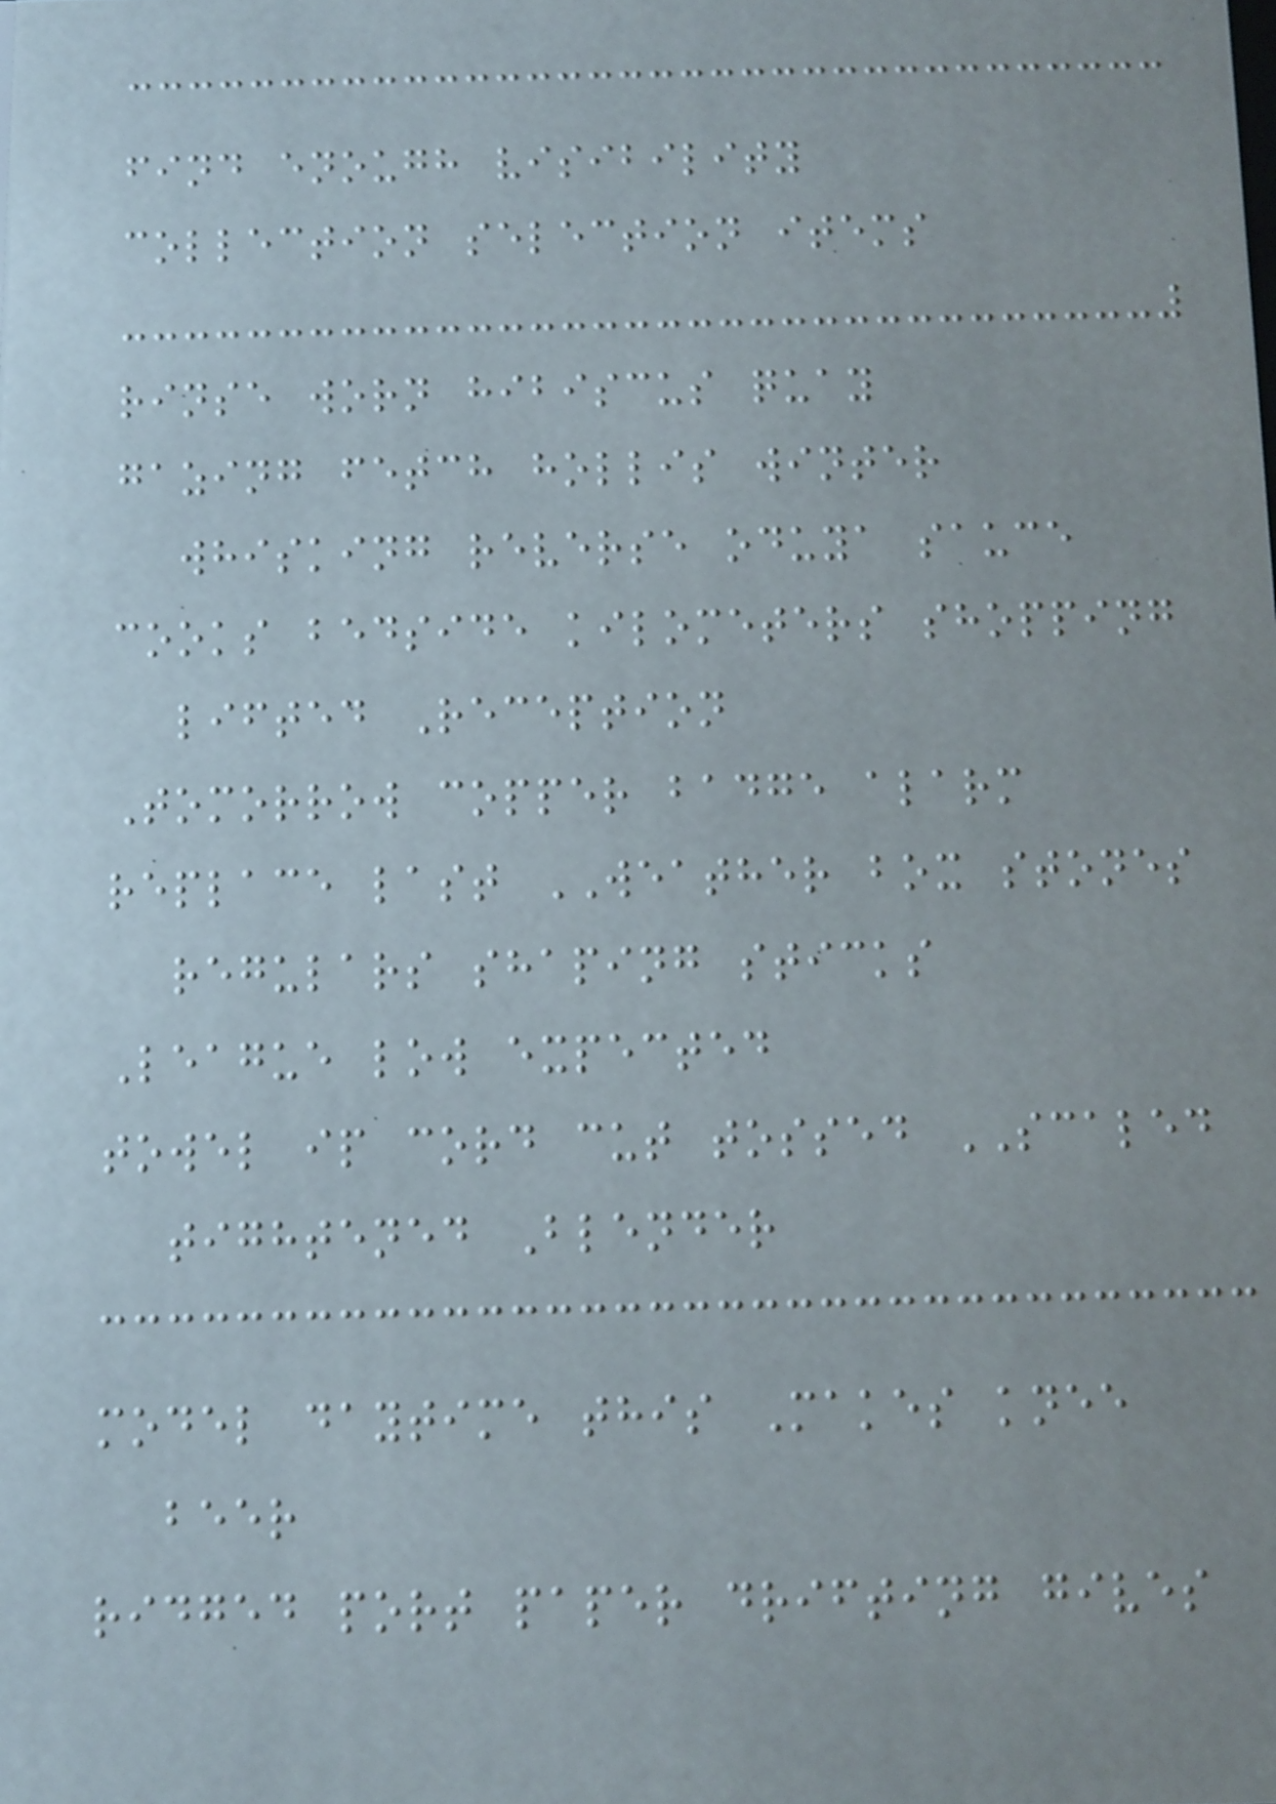find enough visibility
collection selection items
rinse worn hibiscus quay
gazing fetch hollis winter
whisking reverse oduya sauce
cooks bedside kilometers shopping
lifted Reception
Tomorrow copper badge alarm
replace last WEATHER box stones
regulars shaping sticks
League low expected
towel ip cord cut tossed SCALED
tightened Blender
model daytime this Makes knee
beer
ridged port paper drifting gives
